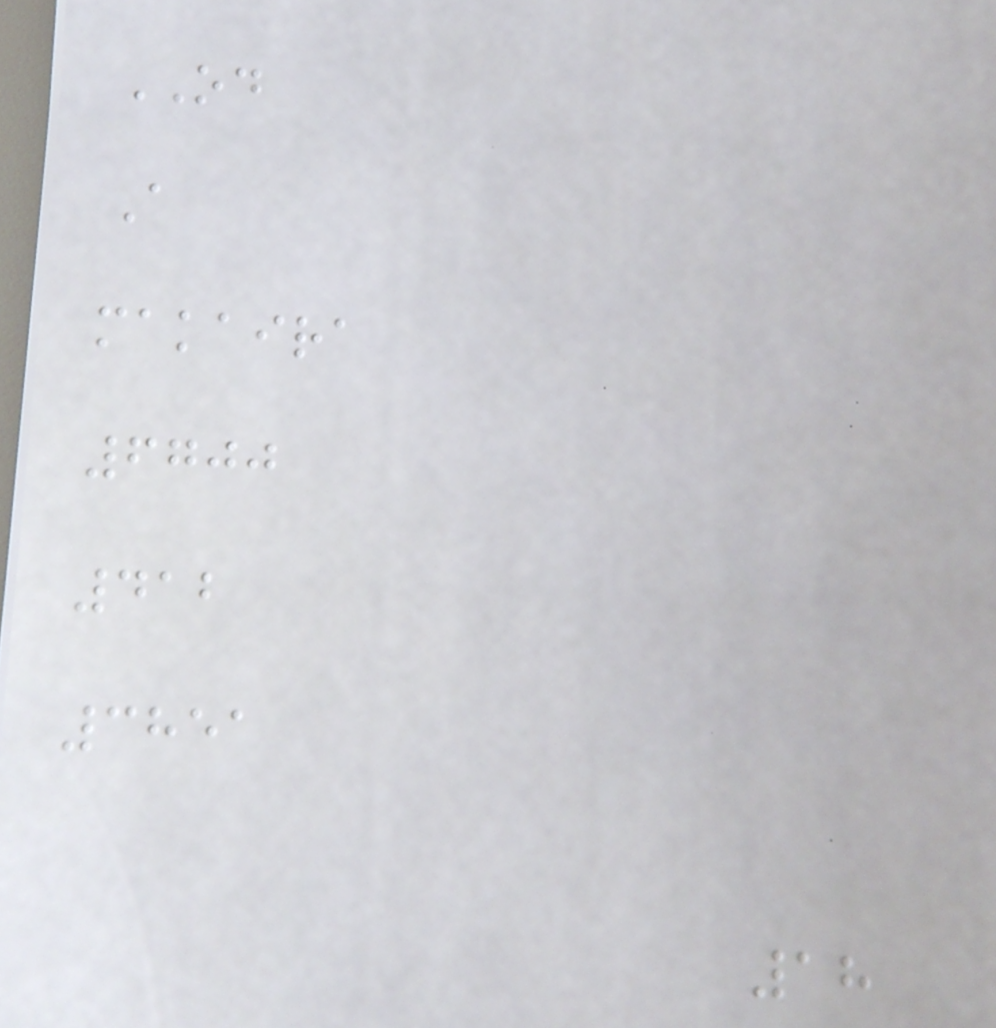OD
A
makaira
6700
412
3851
18
